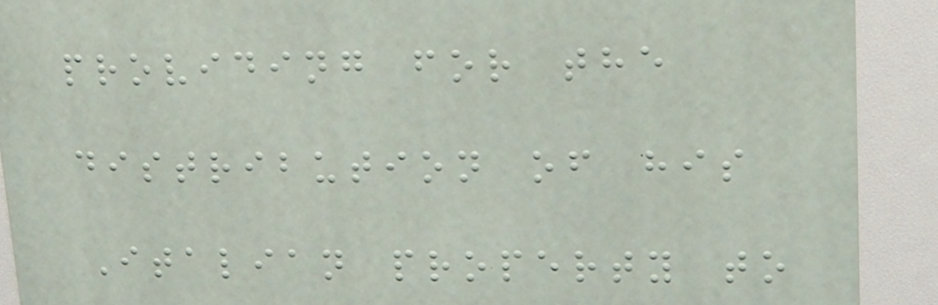providing for the
distribution of his
Italian property to
